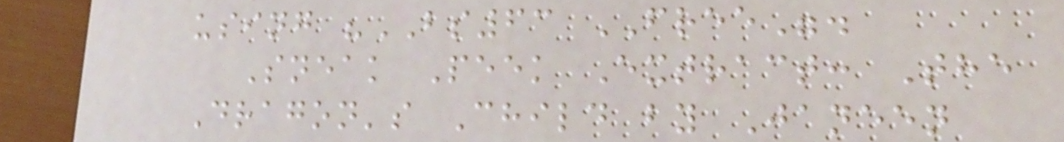using "BS63 FREE".
Sneak Peek Extract: The
Dragon's Child by Janeen
